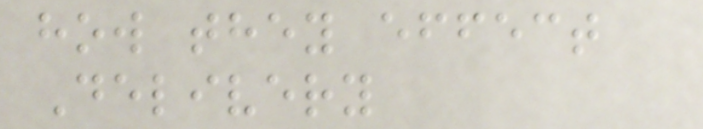how they effect
Delivery
